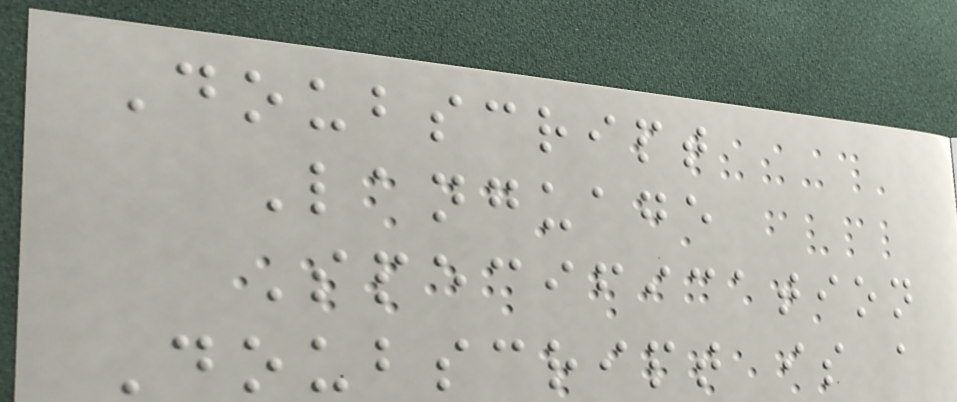Doubscript
Language
Specification
Doubscript is a
